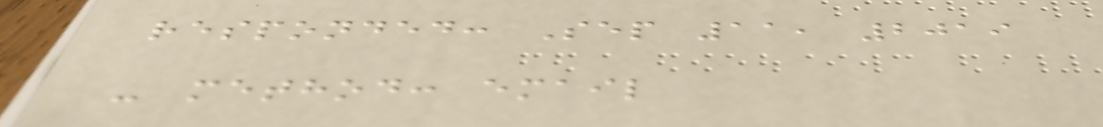responded: Sep 11, 2019
- method: email
